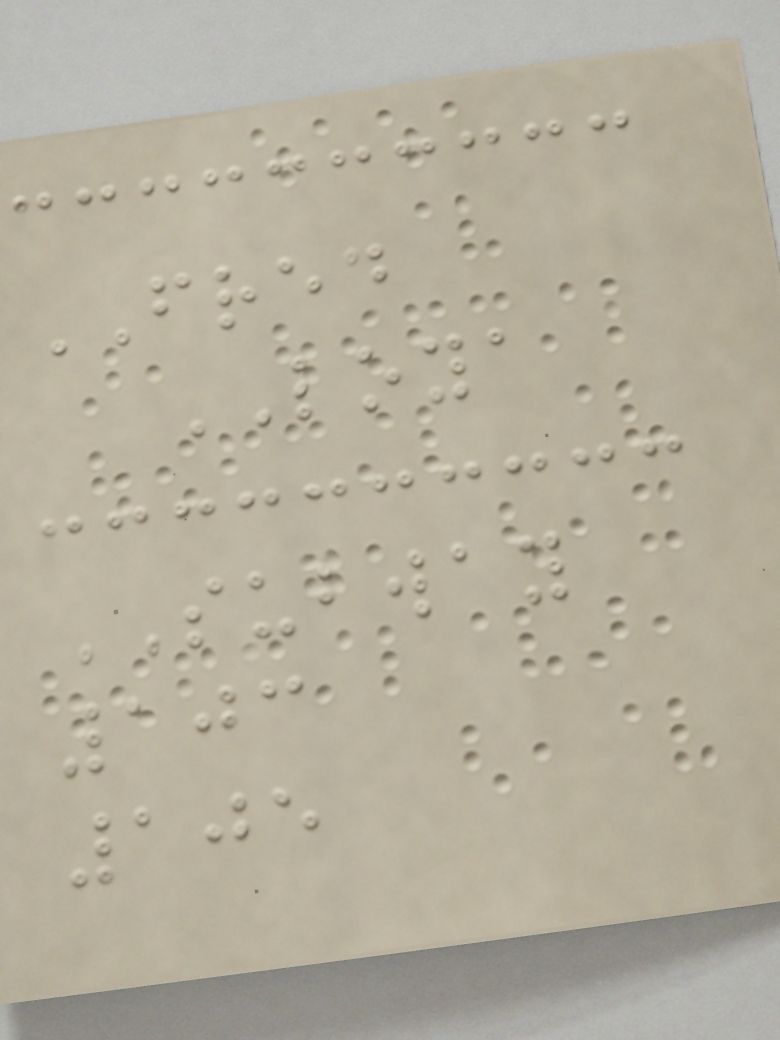FRED
LOYA
SUBWAY
103
105
